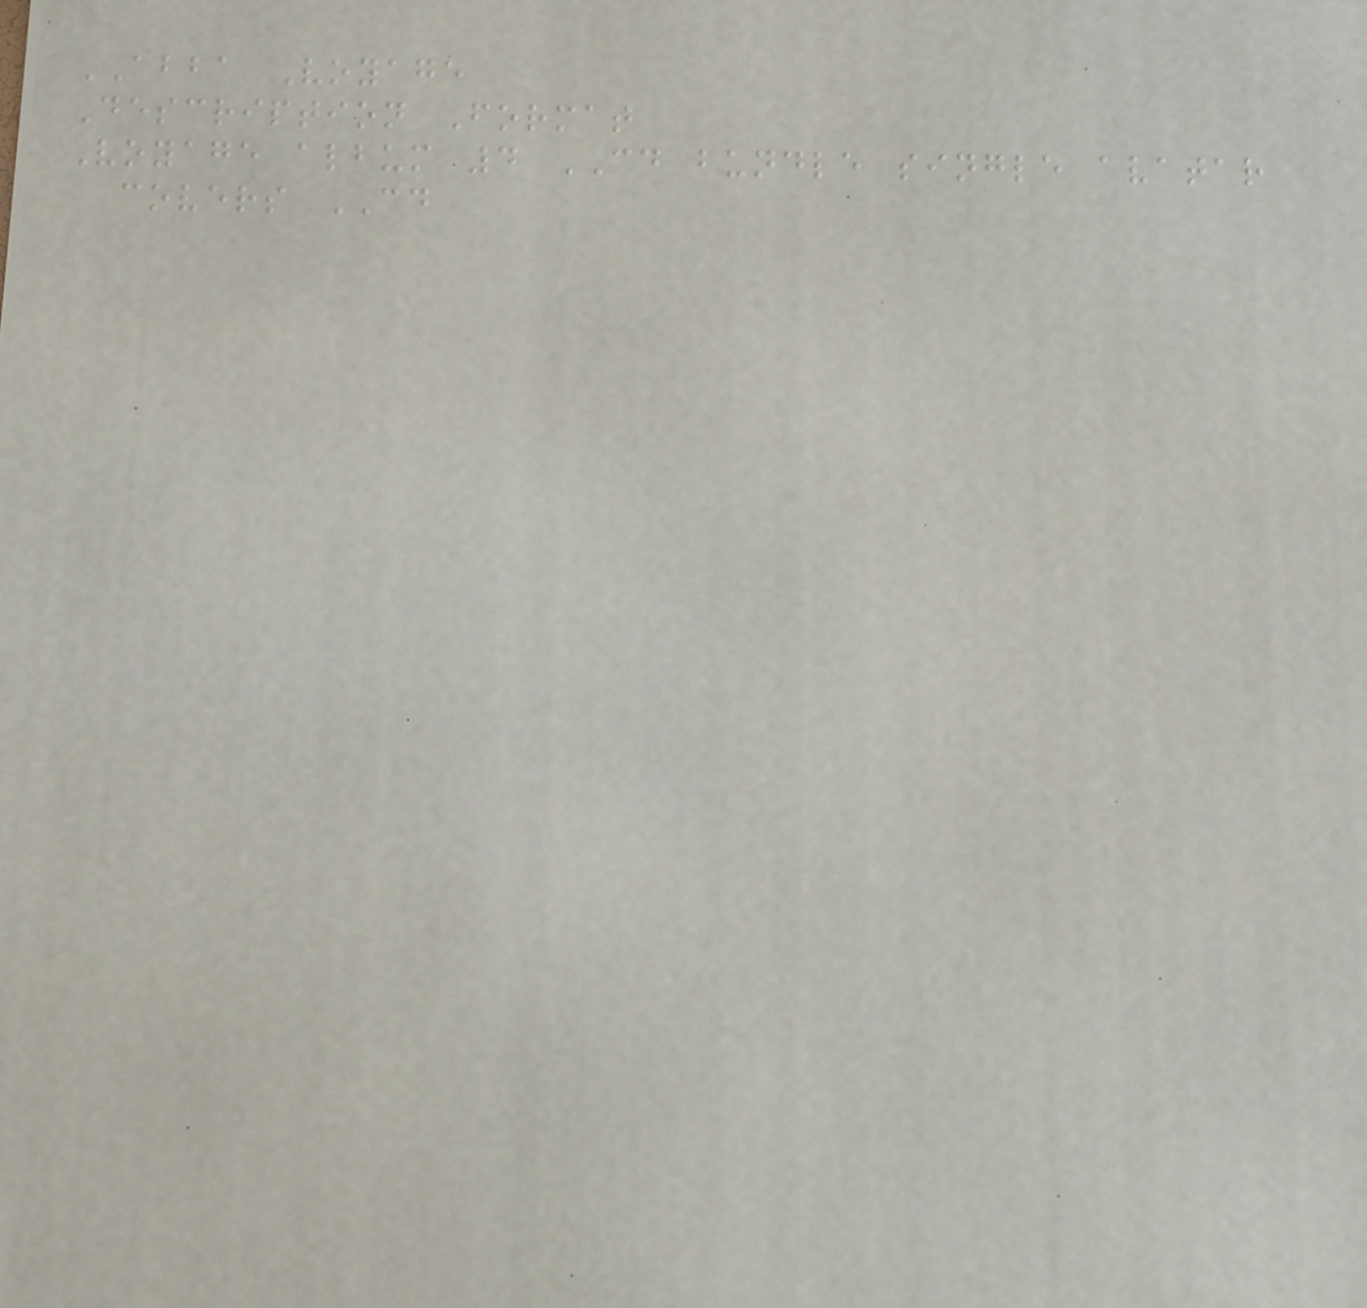ABBA Voyage
Description Format
Voyage album 4 CD bundle single avatar
covers CD
